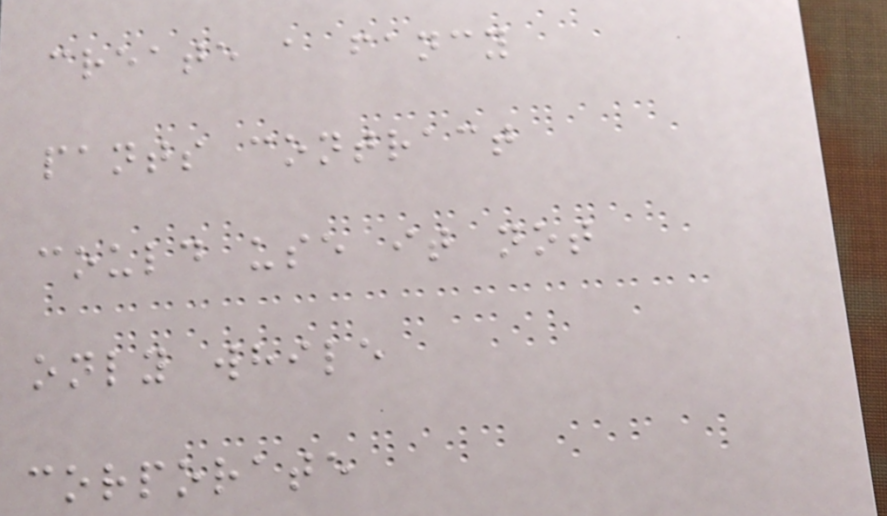create a fancy
pants contract
could use it not
only while
corporate
